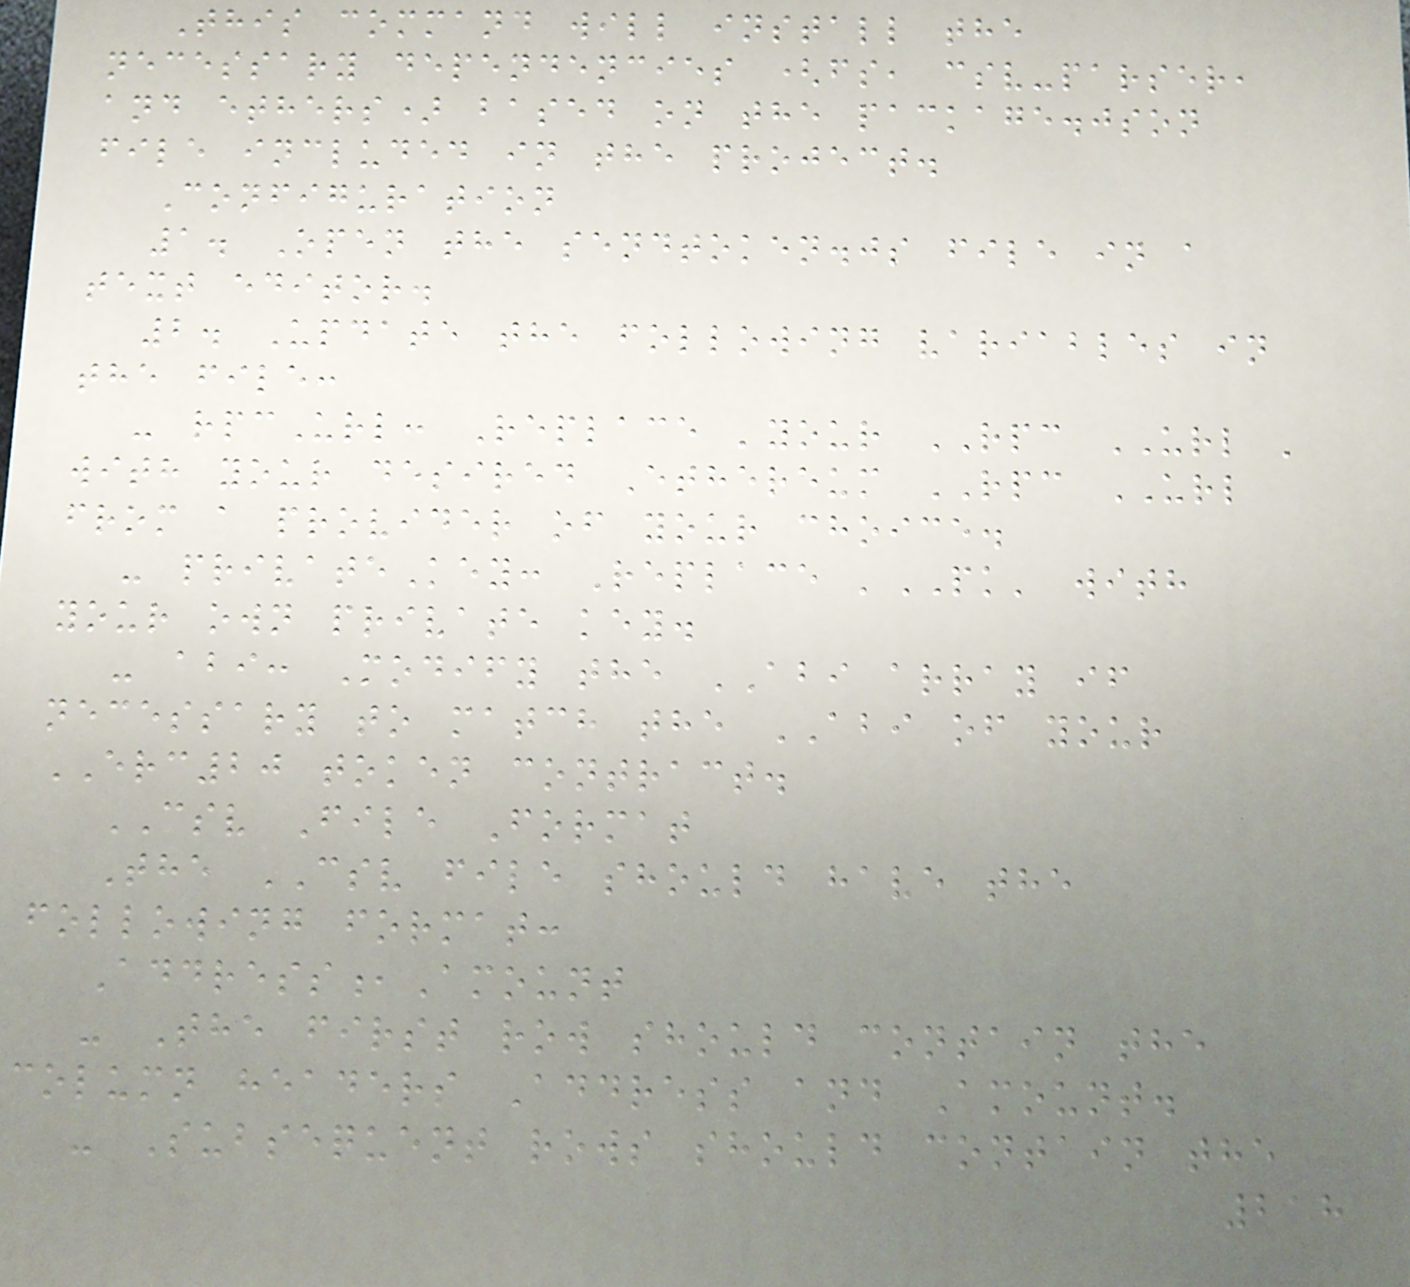This command will install the
necessary dependencies (fs, csv-parser,
and ethers) based on the package.json
file included in the project.
Configuration
1. Open the sendtoken.js file in a
text editor.
2. Update the following variables in
the file:
- rpcUrl: Replace 'your RPC URL '
with your desired Ethereum RPC URL
from a provider of your choice.
- privateKey: Replace 'PK' with
your own private key.
- abi: Modify the ABI array if
necessary to match the ABI of your
ERC20 token contract.
CSV File Format
The CSV file should have the
following format:
Address,Amount
- The first row should contain the
column headers Address and Amount.
- Subsequent rows should contain the
218
